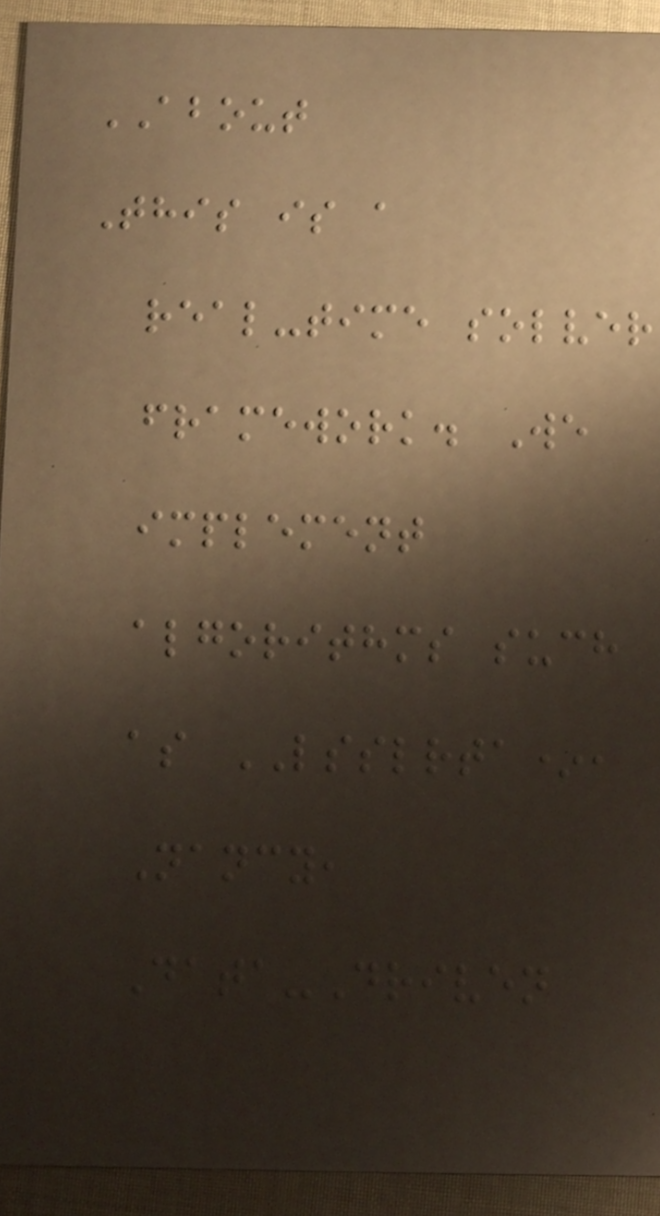ABOUT
This is a
real-time solver
framework. We
implement
algorithms such
as LSSLRTA*,
Nancy,
Data-Driven
